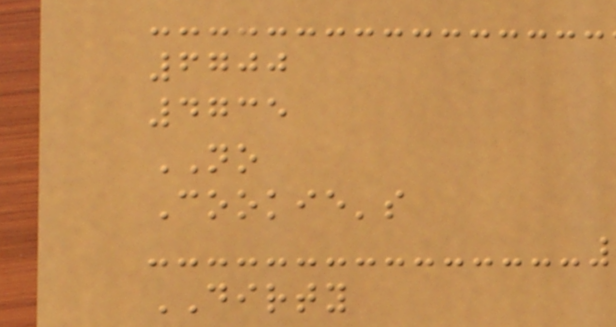6700
4735
NO
Cookie's
DIRTY
